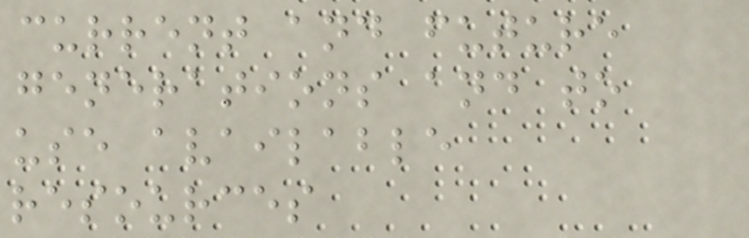current and future
generations and to
use available
resources
